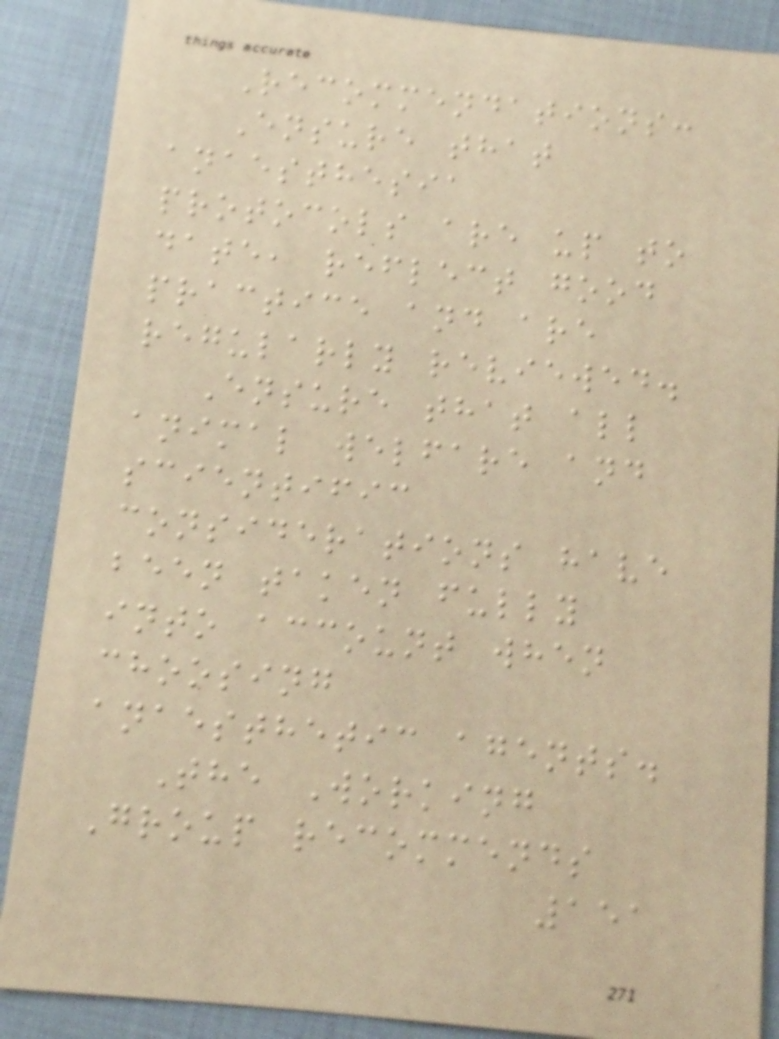Recommendations:
Ensure that
anaesthesia
protocols are up to
date, reflect good
practice and are
regularly reviewed.
Ensure that all
animal welfare and
scientific
considerations have
been taken fully
into account when
choosing
anaesthetic agents.
The Working
Group recommends
151
